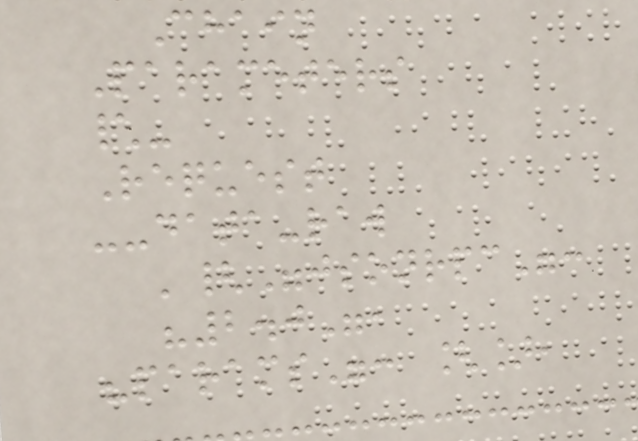Chain
Parameters
\-
Request
--data-raw
'{"jsonrpc":
"2.0",
"params": [],
